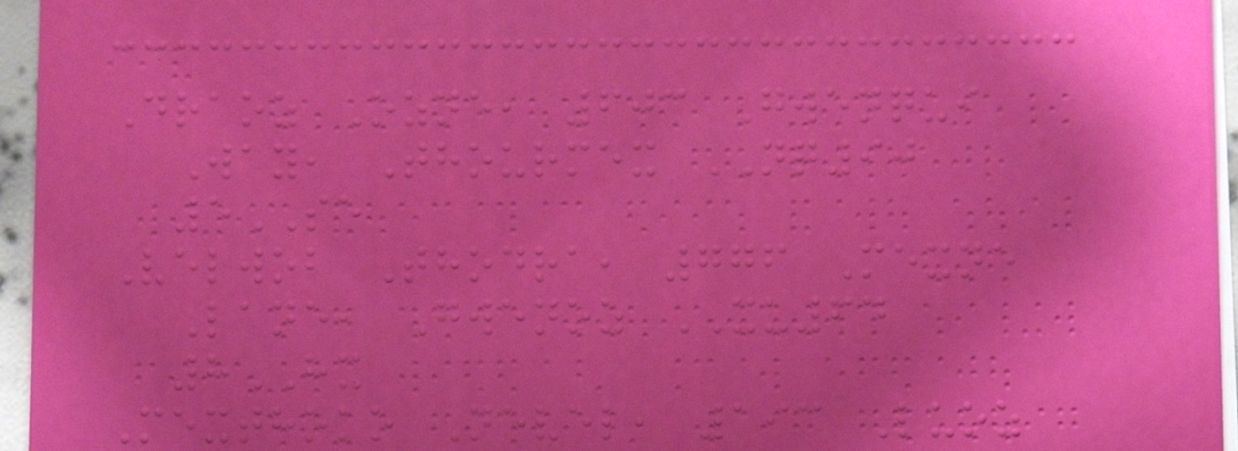Draoz Ozne, 603 Gwenqui
Way, Thourmex NQ90
5SE
Velwob Thodra, 776 Mexne
Lane, Gwenoz XU64
8HX
Mexthoko Nevel, 193 Luoz
